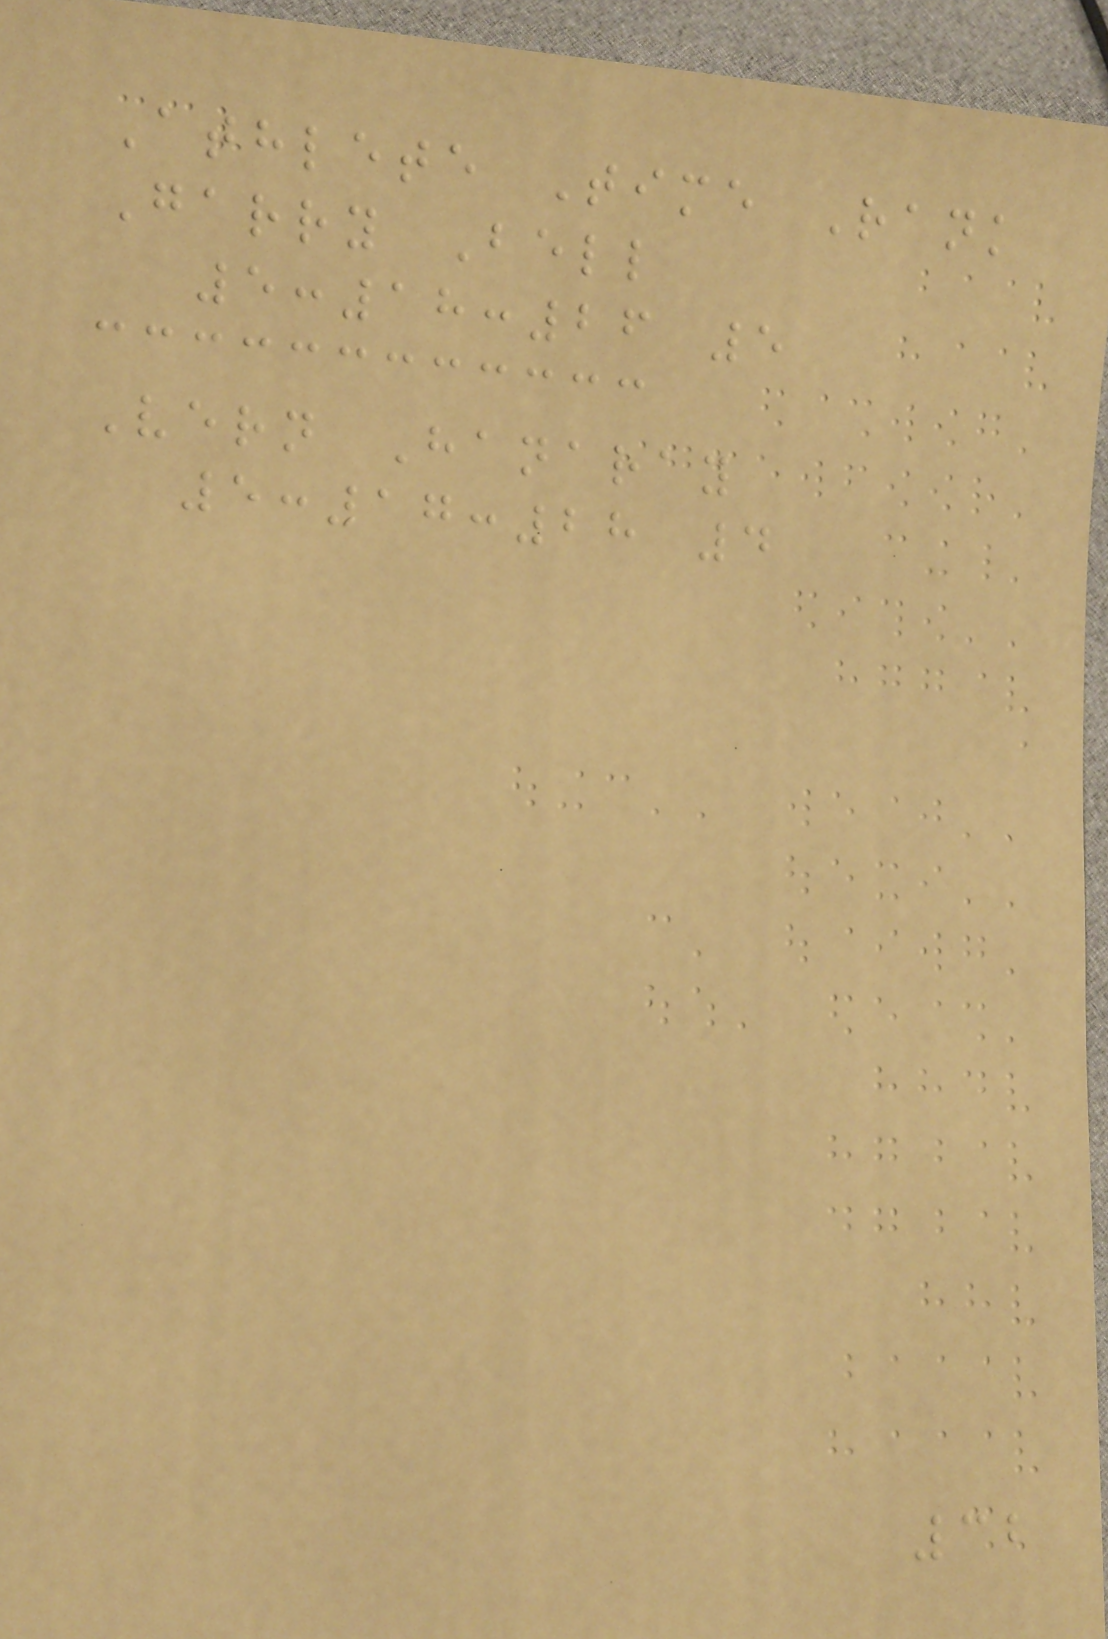Athlete Time Rank
Garry Bell
5:18:26 5
Vern Hanaray
5:17:28 4
32
